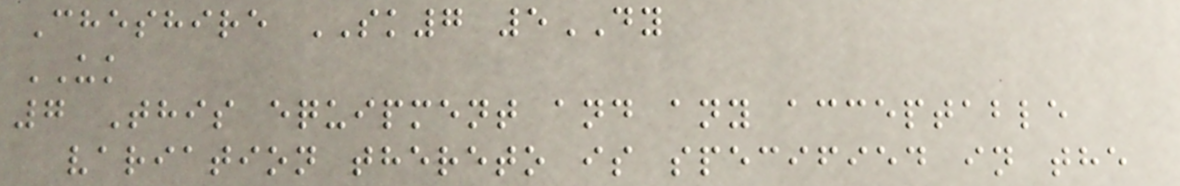Cheshire SK7 5DY
UK
7 This equipment and any acceptable
variation thereto is specified in the
